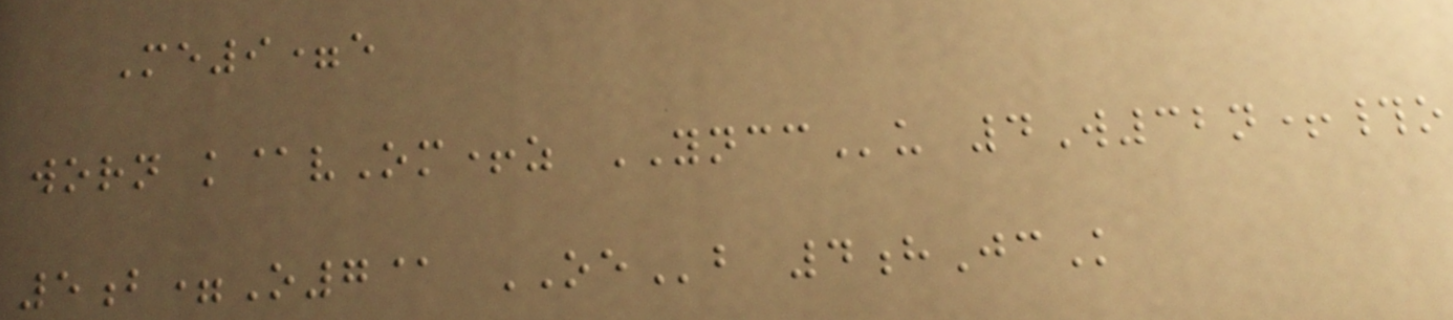Me9=e
worn k@vOm+z YNCCu 4W32n+#o
5b=O7@ OEb 4hJcK
